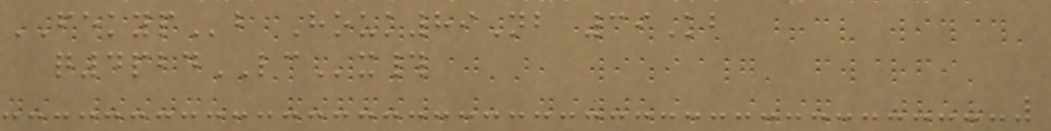FEKYPb Houk89Nb 39Kb
q4pbdLCx#
